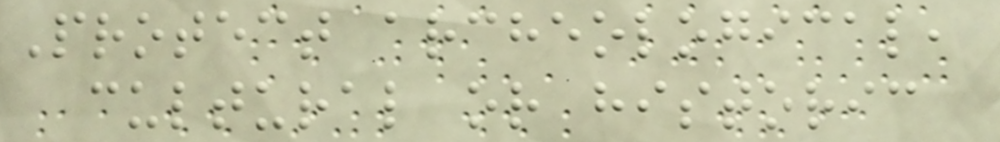Protect archeological,
cultural or historic
